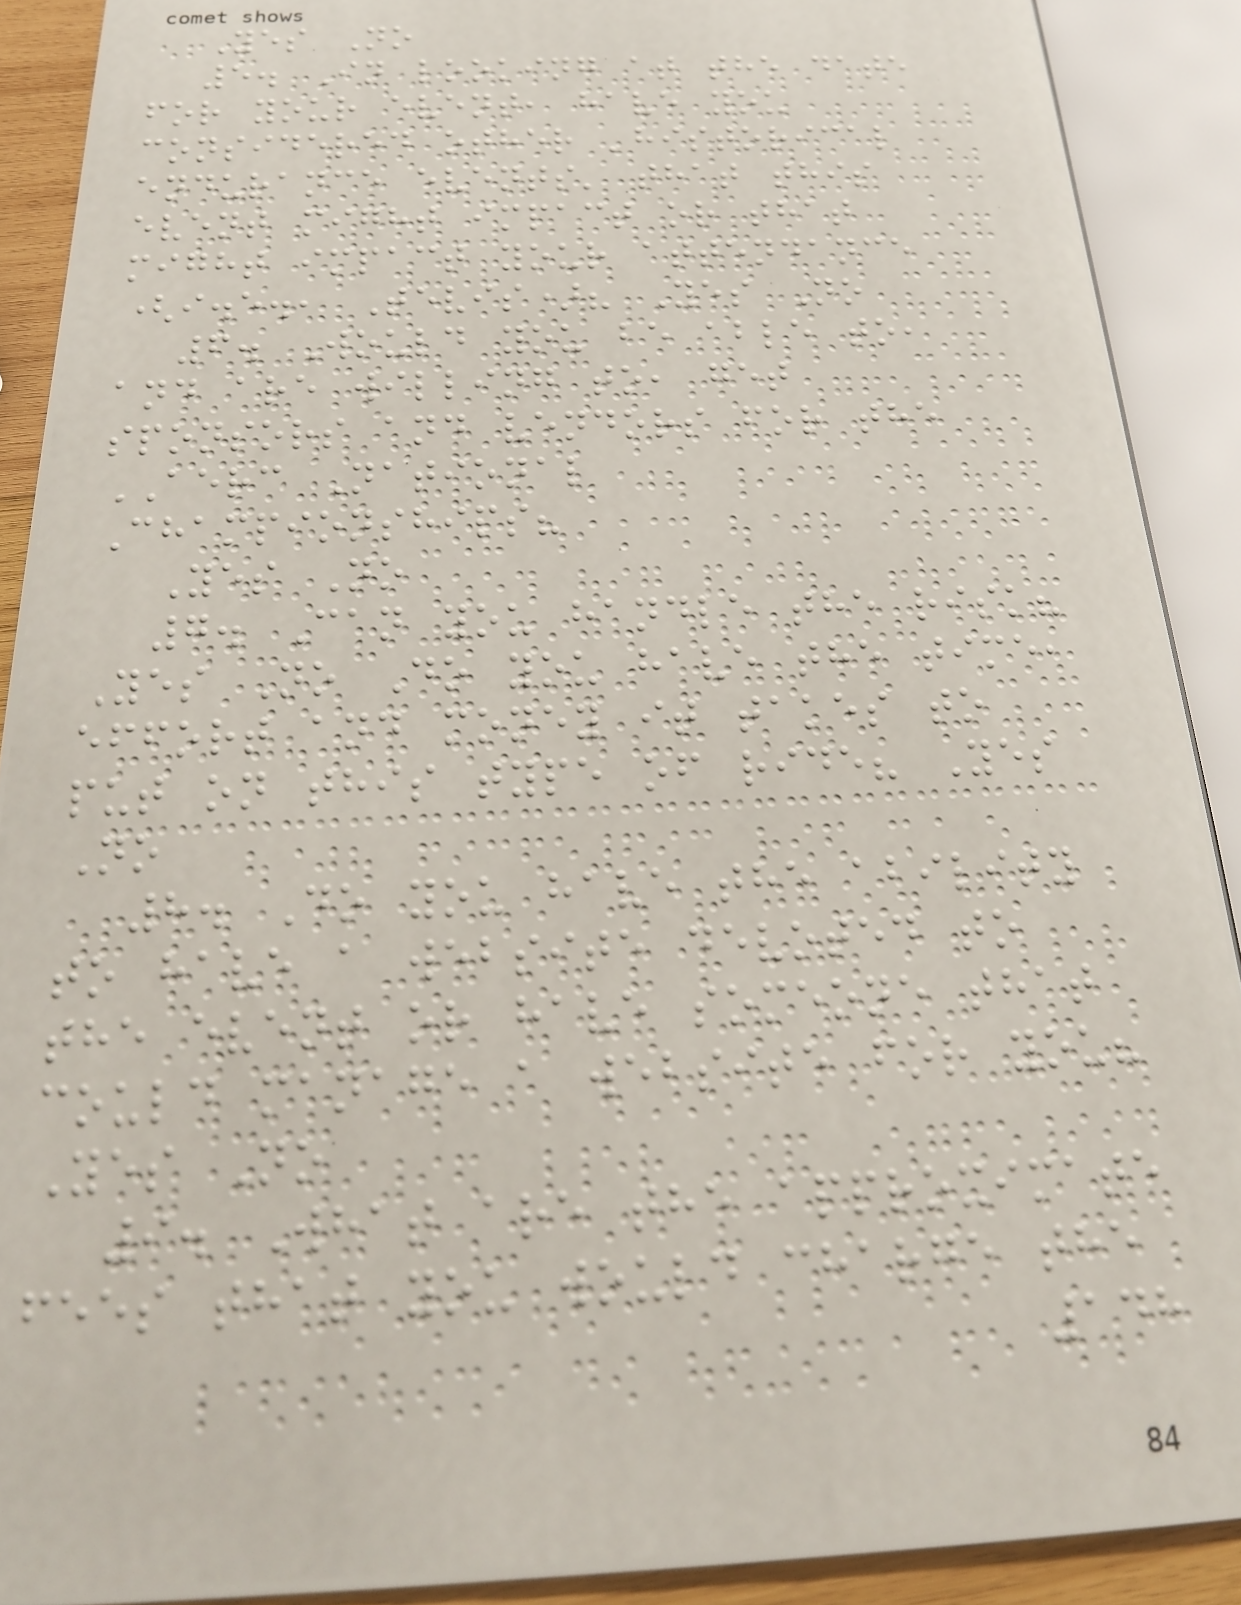Yes No
5. In looking at the date
for your event, have you
considered other 'historical
endurance events' that this
event might impact or that
might impact your attendance
(i.e., Tevis)? Yes No
6. Would you be able to,
and are willing to, get
sponsors and vendors for the
AERC National
Championships?
Yes No
7. Can you handle the risk?
Yes No Do you have the time,
effort and money it takes to
put on this type of ride? Yes
No
8. Do you have the ability
to have a website devoted to
the event or have someone that
could manage a website for you?
Yes No
9. What are the approximate
fees that you would charge the
148
